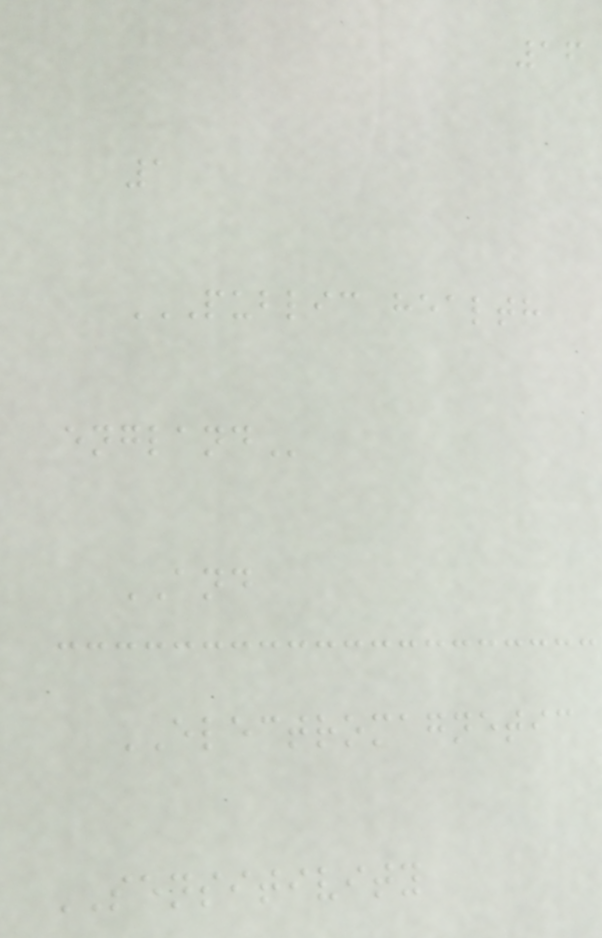16
1
PUBLIC HEALTH
ENGLAND
AND
ELECTROMAGNETIC
SENSITIVITY
